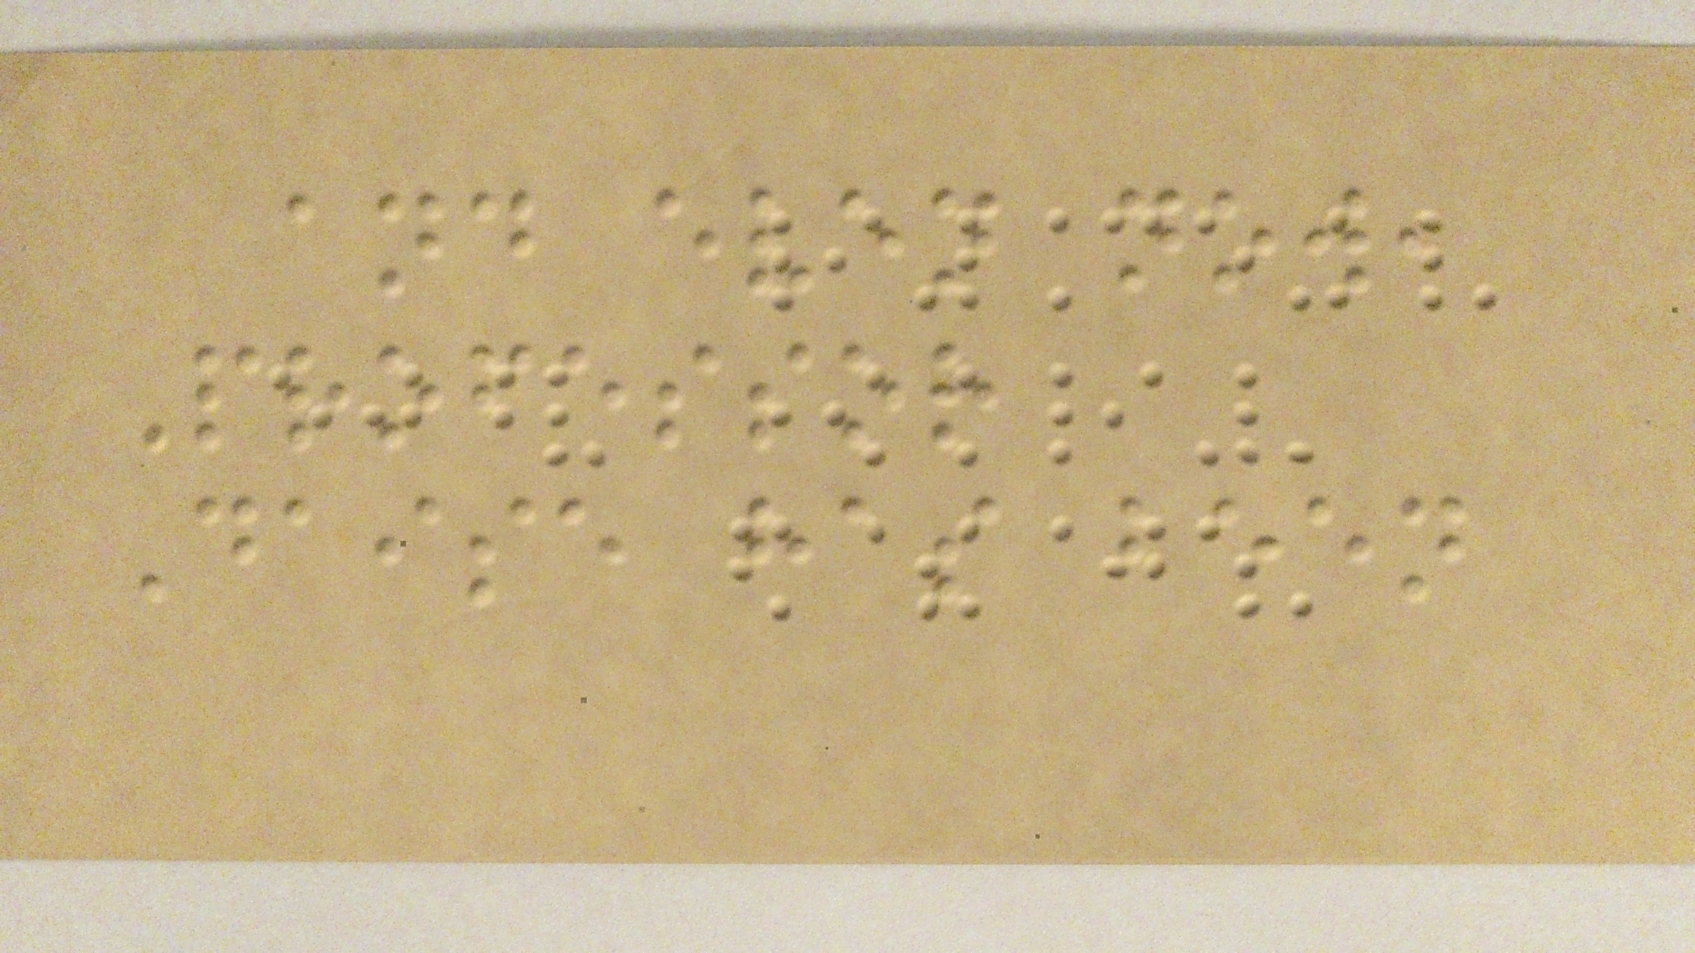and even now,
Professor
Daise has been
